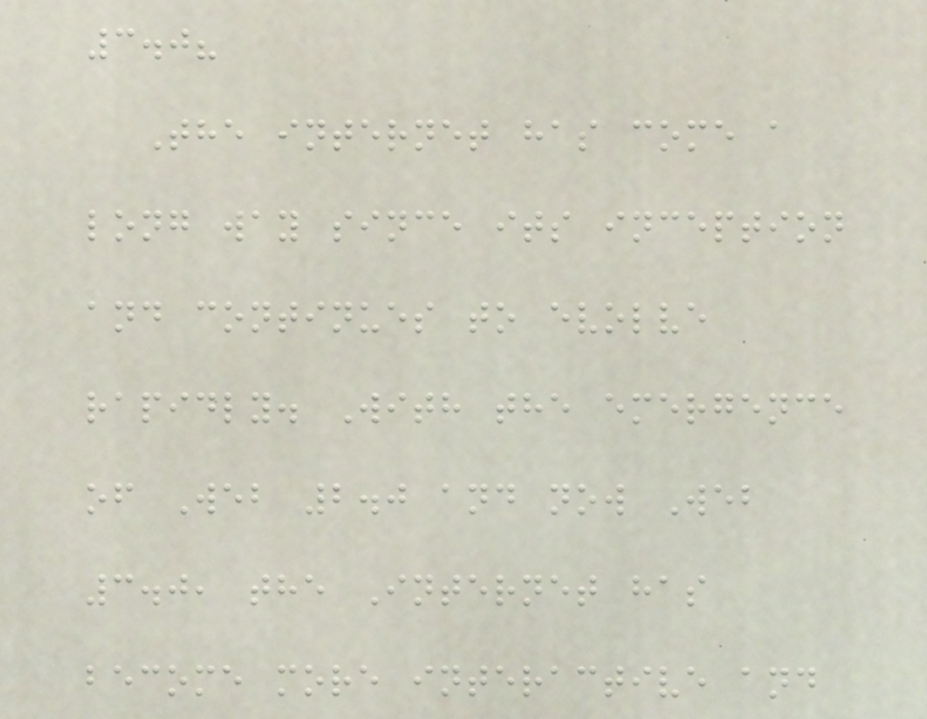3.0?
The internet has come a
long way since its inception
and continues to evolve
rapidly. With the emergence
of Web 2.0 and now Web
3.0, the Internet has
become more interactive and
